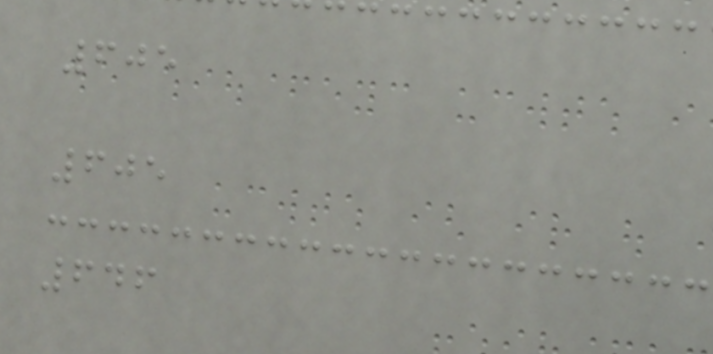605
605
646
